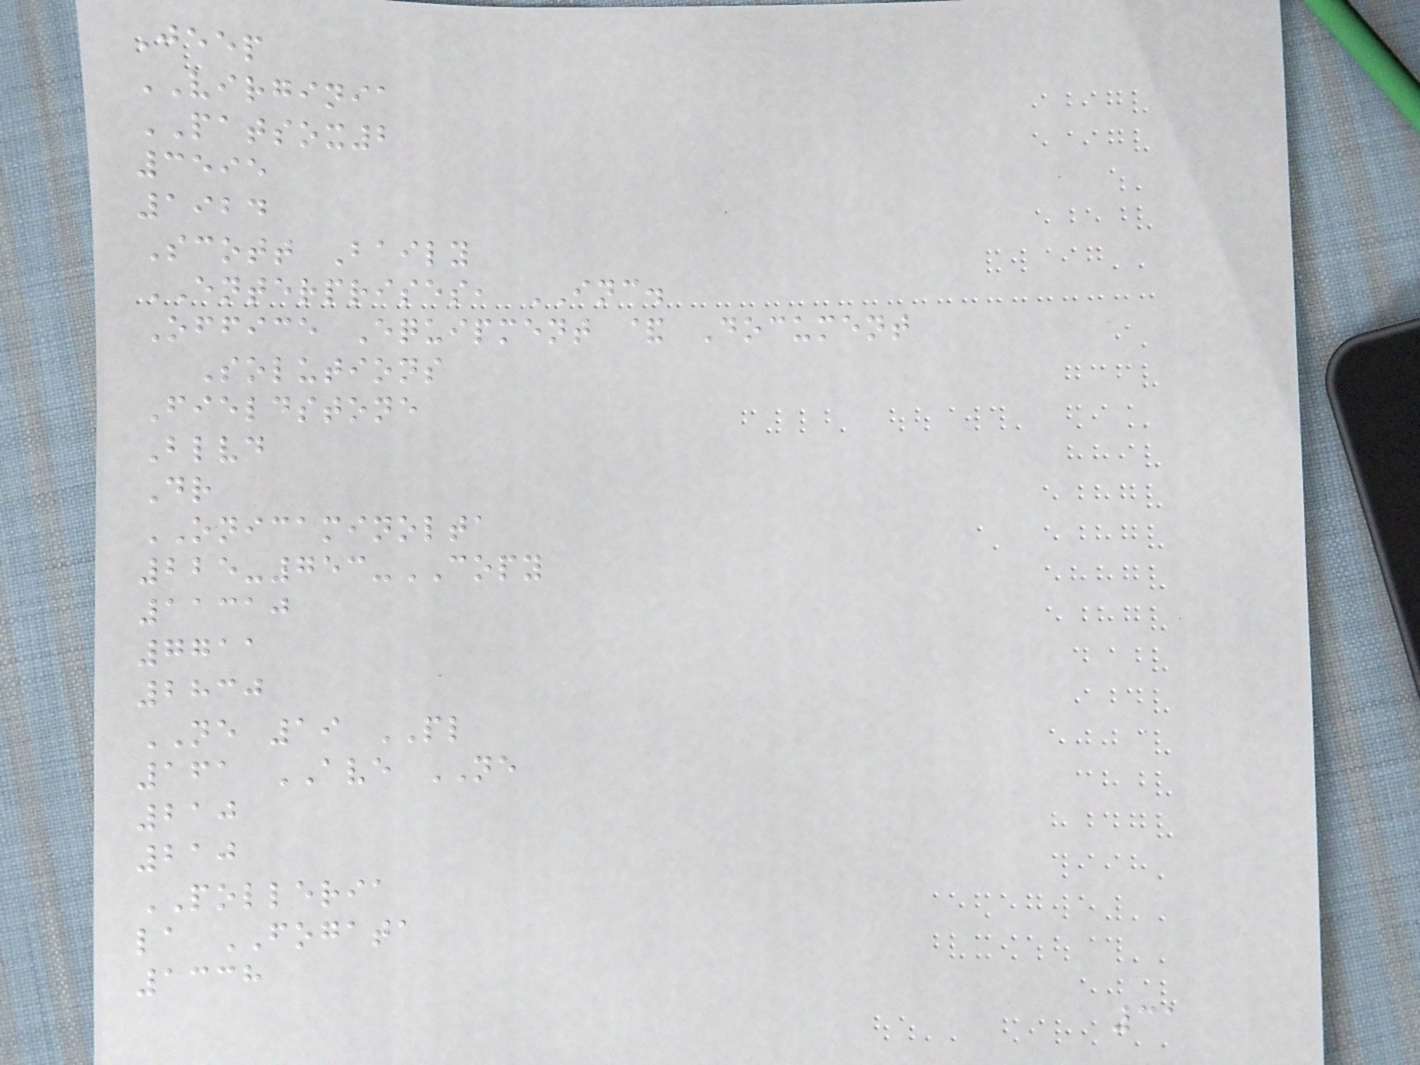Jeep
VIRGINIA
PATSOX2
3595
1924
Scott Baily
ENTERPRISES, INC.
Office Equipment & Document
Solutions
Fieldstone
Blvd
Dr
ONICAMINOLTA
225-753-COPY
11310
7711
2830
NE 19 PL
161 AVE NE
210
210
POLLERIA
la FOGATA
1338
31
